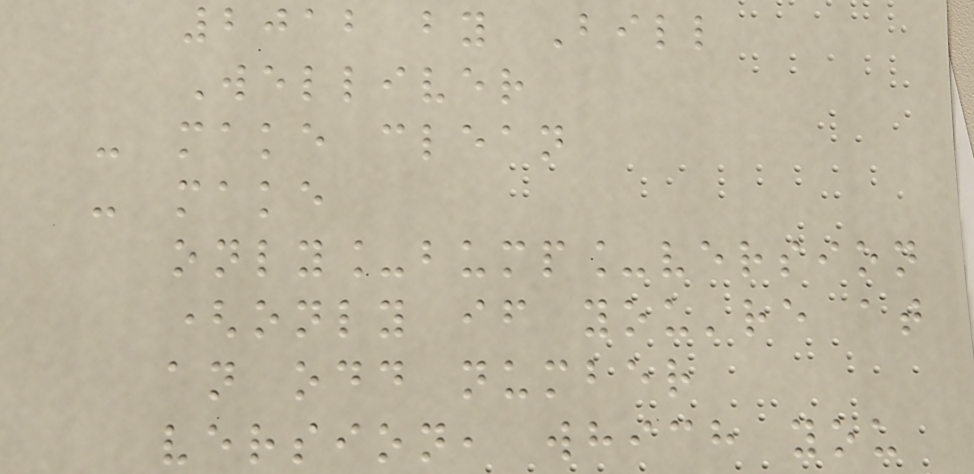2012 by Bill
Welliver
- make clean
- make
only_bump_version
(only if you're at
an odd number
version, which you
